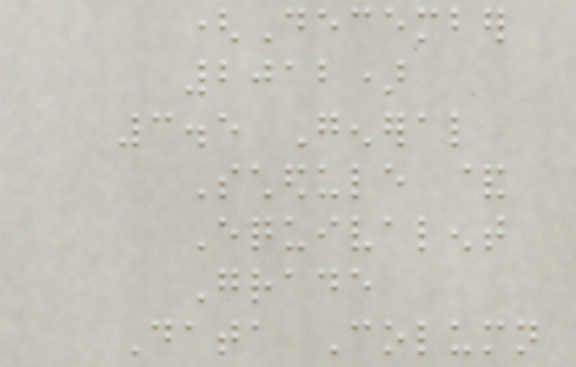(December
2012)
3.5 General
Schedule &
Equivalent
Grade
Data Column
